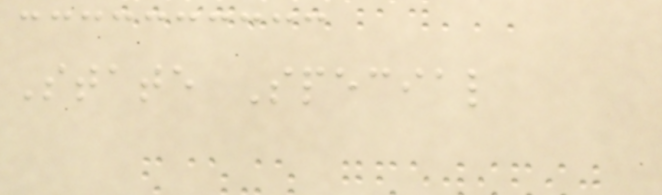State Special
